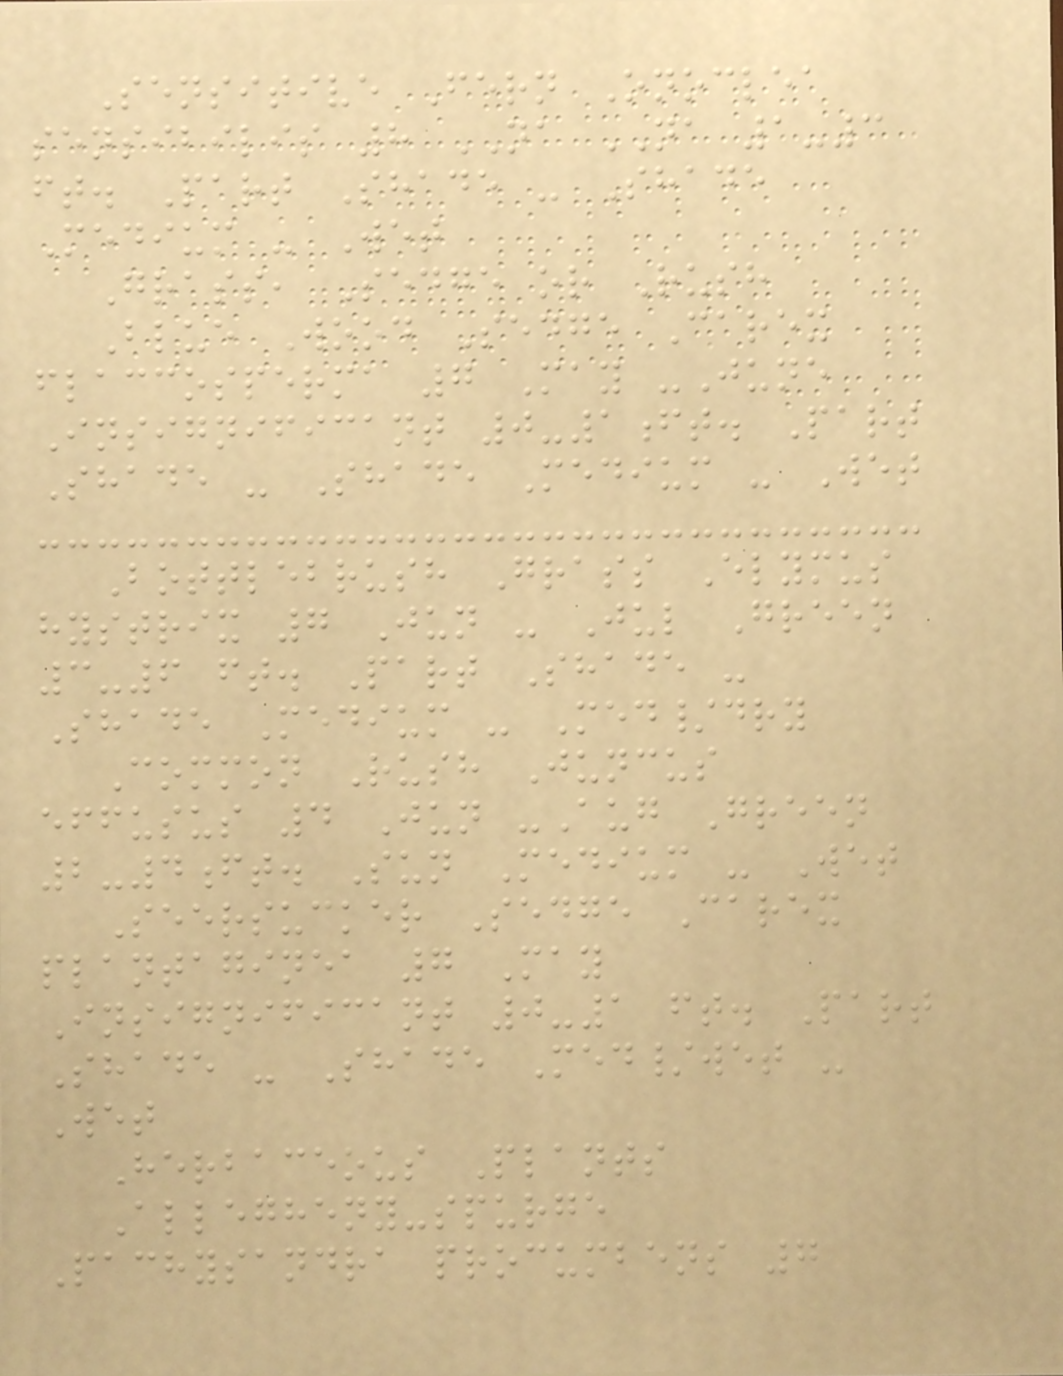Sensitive Fern Onoclea
sensibilis 8 NA NA 1-3
ft. Part Shade - Shade
Medium - Wet
Grass, Sedge or Rush
Blue Wood Sedge Carex
flaccosperma 7 May -June
Insignificant 0-1ft. Part
Shade - Shade Medium - Wet
Bottlebrush Grass Elymus
hystrix 7 Jun - Jul Green
3-6 ft. Part Shade -
Shade Medium - Med/dry
Common Rush Juncus
effusus 4 Jun -Aug Green
2-4ft. Sun Medium - Wet
Seersucker Sedge Carex
plantaginea 7 May
Insignificant 0-1 ft. Part
Shade - Shade Med/wet -
Wet
Herbaceous Plants
Allegheny-spurge
Pachysandra procumbens 7
